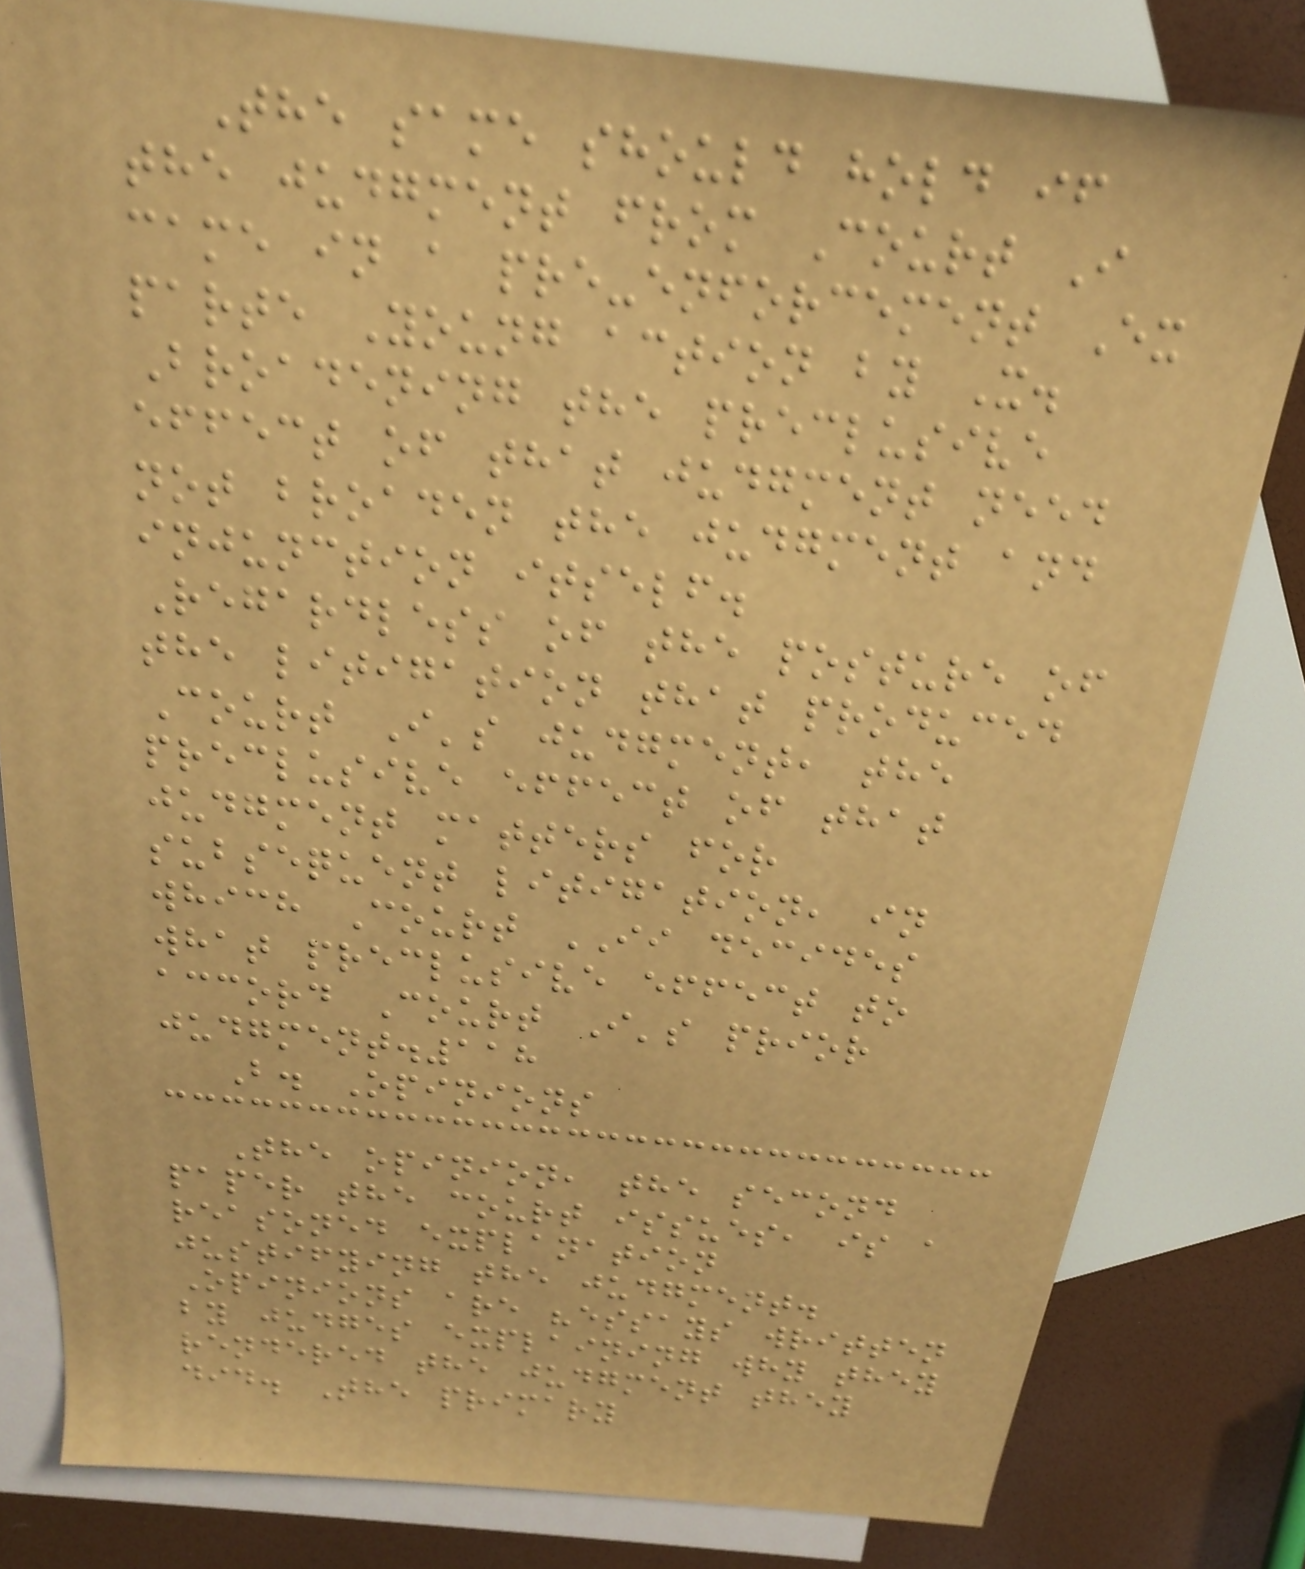The same should hold if
the judgment from Court I
came in a pre-enforcement Ex
parte Young action by X.
Broadening the preclusive
effect of that judgment need
not broaden the judgment and
injunction itself.
Regardless of the posture of
the litigation that produced
Court I's judgment, the
preclusive effect of that
judgment matters for
subsequent litigation, in
which Court II decides
what preclusive effect to
accord Court I's prior
judgment.118
B. Opinions
The opinion, the second
paper the court issues, is a
reasoned explanation
justifying the judgment.
Opinions are "essays written
by judges explaining why they
rendered the judgment they
did. The primary
